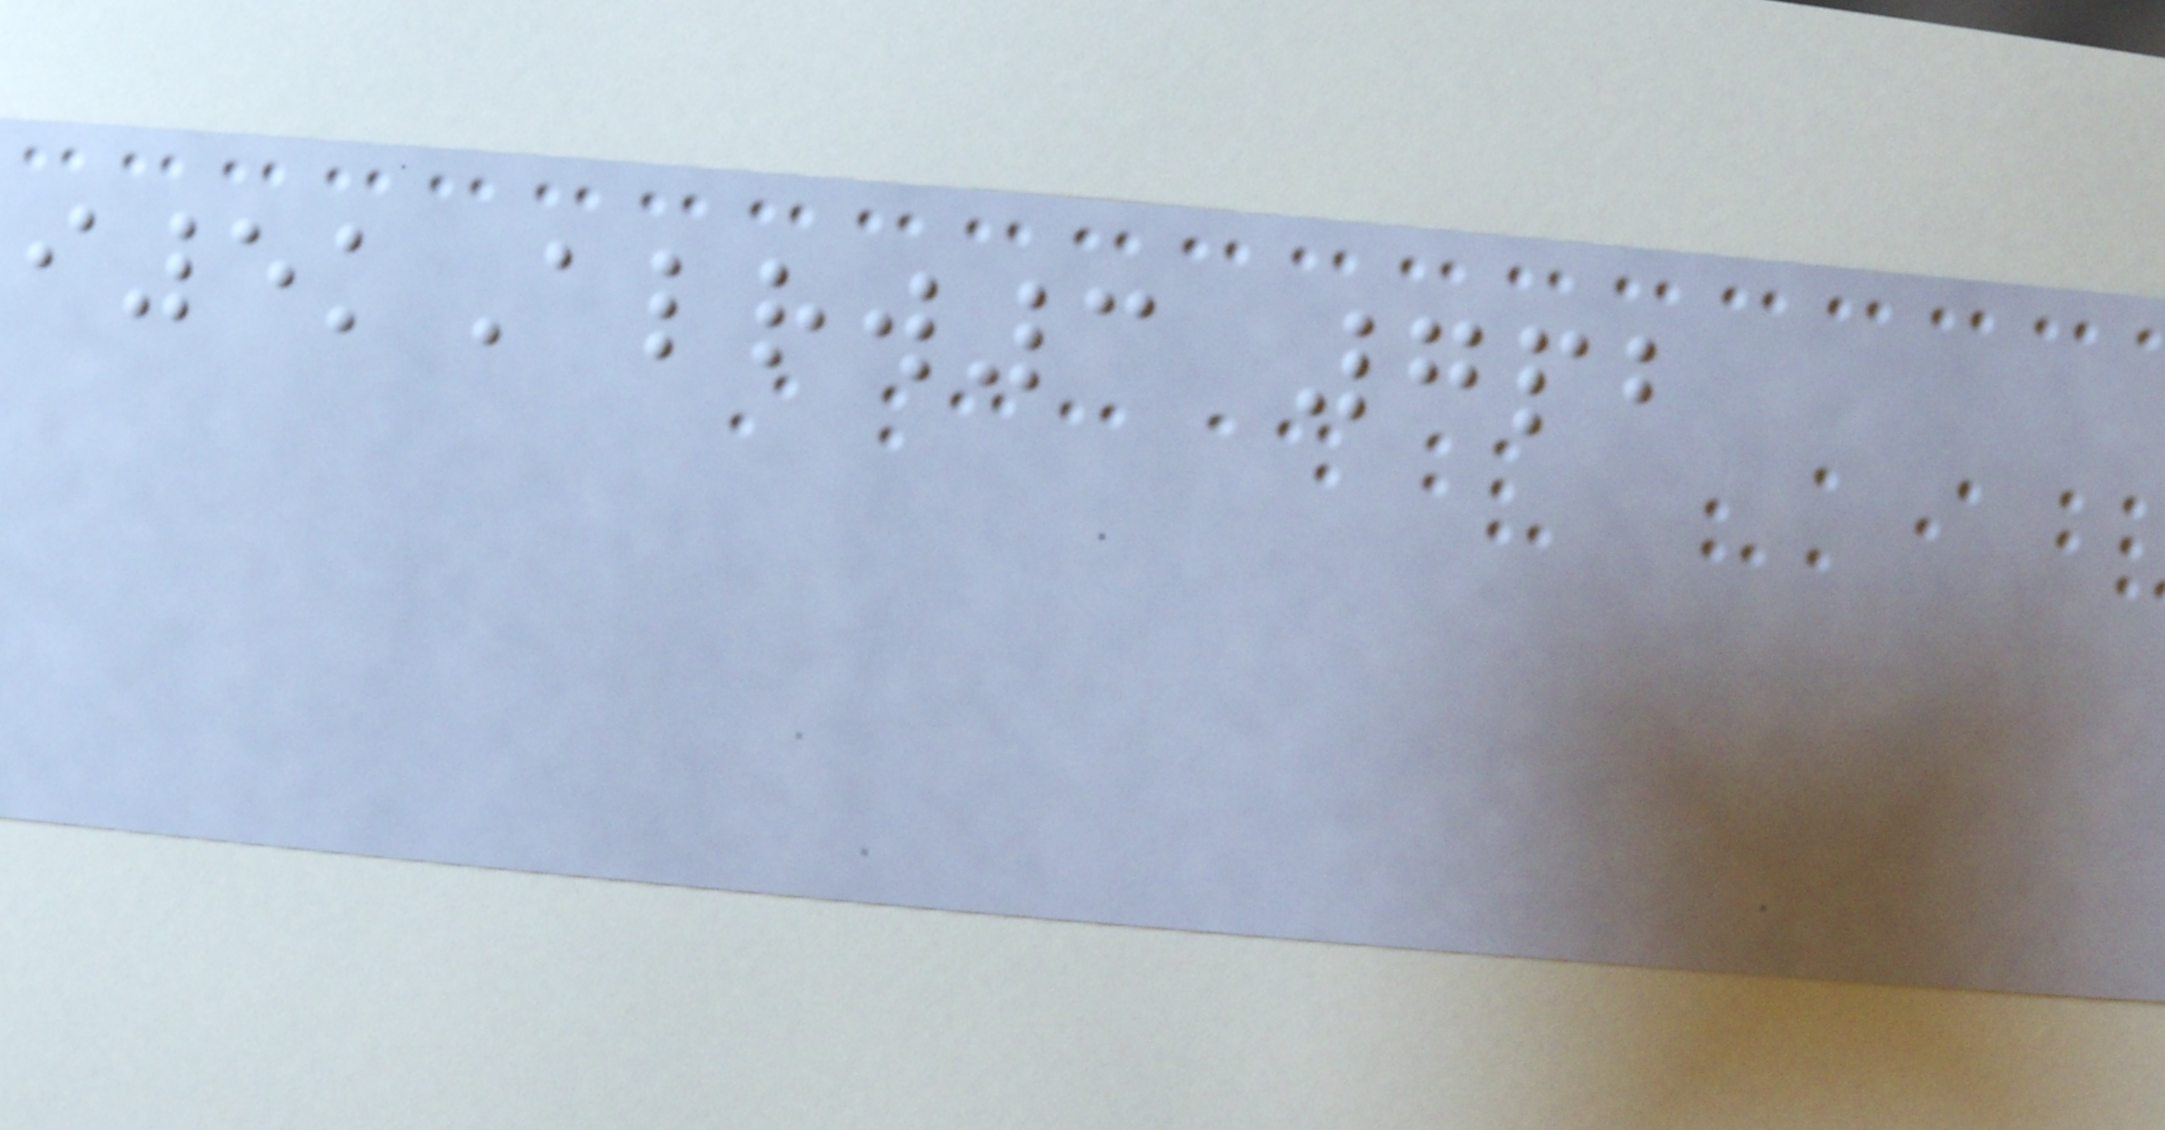i5kAlrw3 7pb
